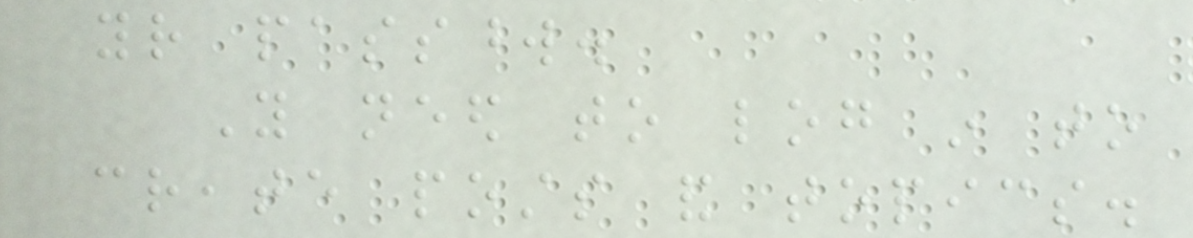your password.
You need to log in to
create posts and topics.
